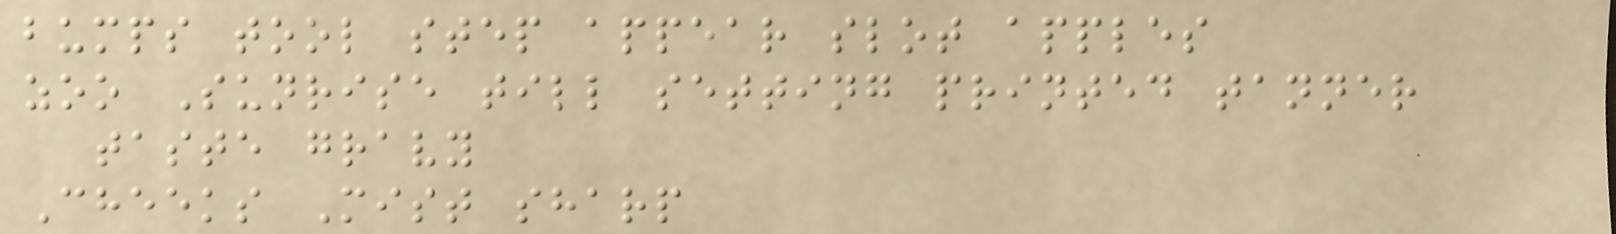bumps tool step appear slot apples
zoo Sunrise till setting printed tanner
taste gravy
Cheeks Mist sharp
